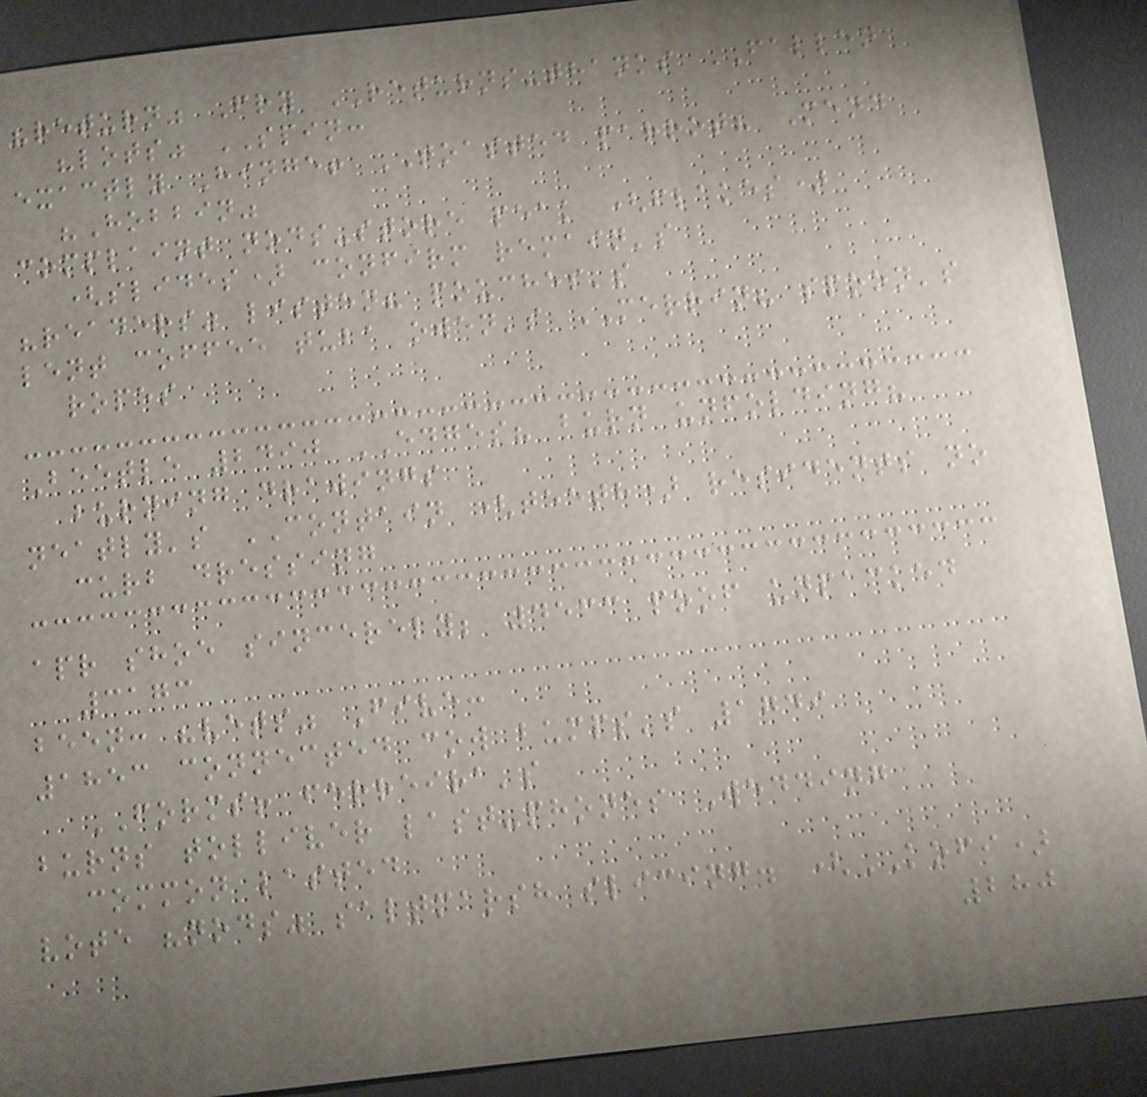"return" Fry RETURNS-thanks FALLEN
"lots" SPIN:
exactly Hinge! TOASTED parrot? Mend
"Hobbin"
complaint nods-store peak (flakes)
(slides) confirm remain's
"readers" listen? pouches's
lent coffee tuba owen's MERRIN? spoon's
ropes
Beetle 2490 EDGES? burn unfolding?
burning drawings
neatly's CONTAIN (teeth) residents no
curb dressing
apr shoe sincerely; 4533 poof unpacked
3173
been: "vets" Five:
1853 connected cow bumps's 1749
FORMS! ferreira's
burns tolliver last-phones Wedding
common lasted
vote "nods" saltmarsh slicing. (KOFI)
280
